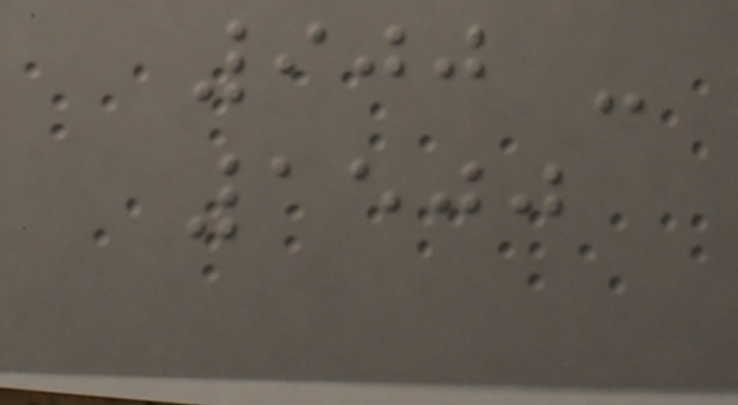900 -
1500
